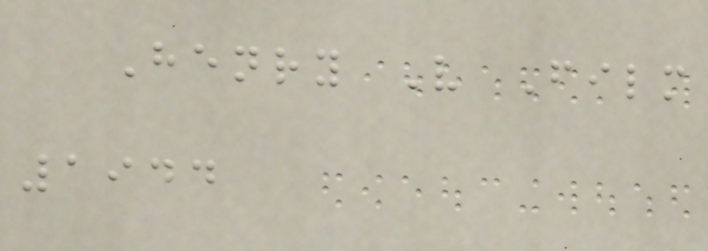Henry V Film
1944
